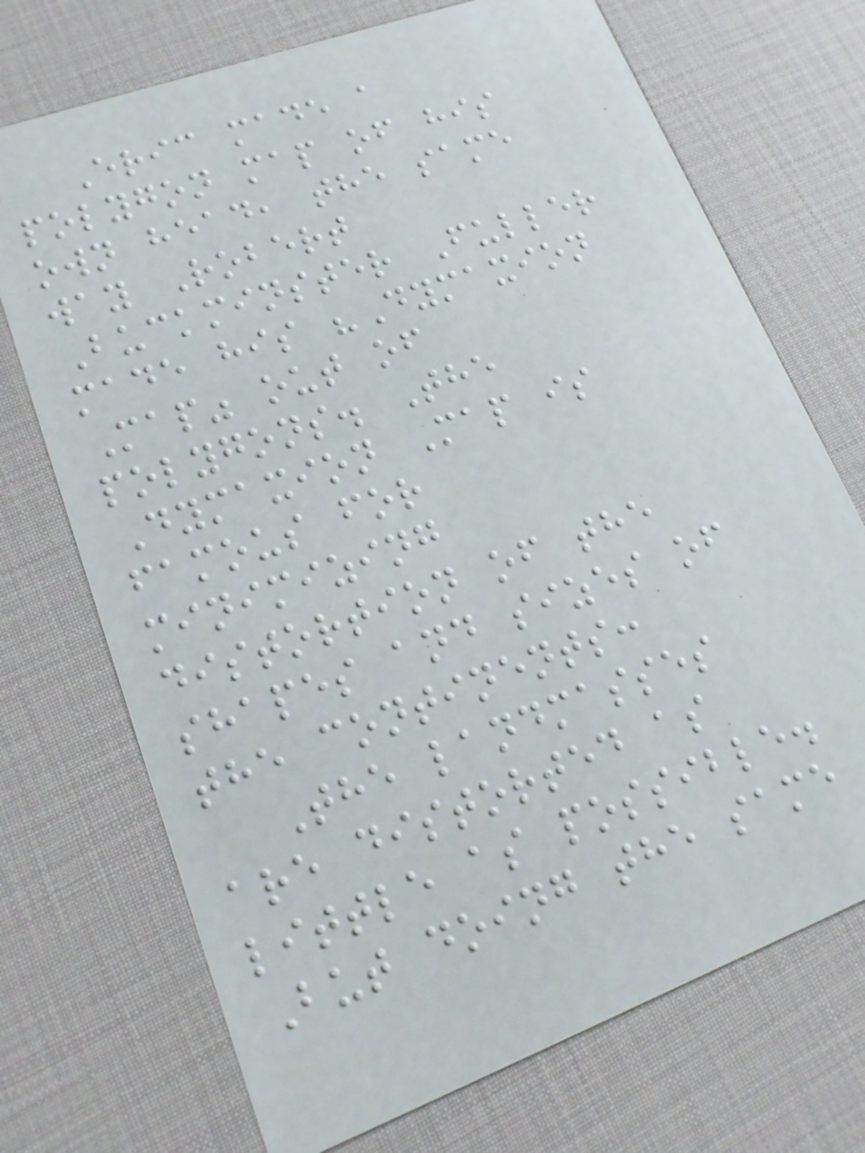Eric made a
polygon map of his
own head, the same
way Robert
Buckminster Fuller
made his "Dymaxion
Map" out of
polygons. The
Dymaxion Map is
famous for
minimizing
distortion of the
shapes and sizes of
the continents:
The landmasses
are distorted as
little as possible.
But doing the same
